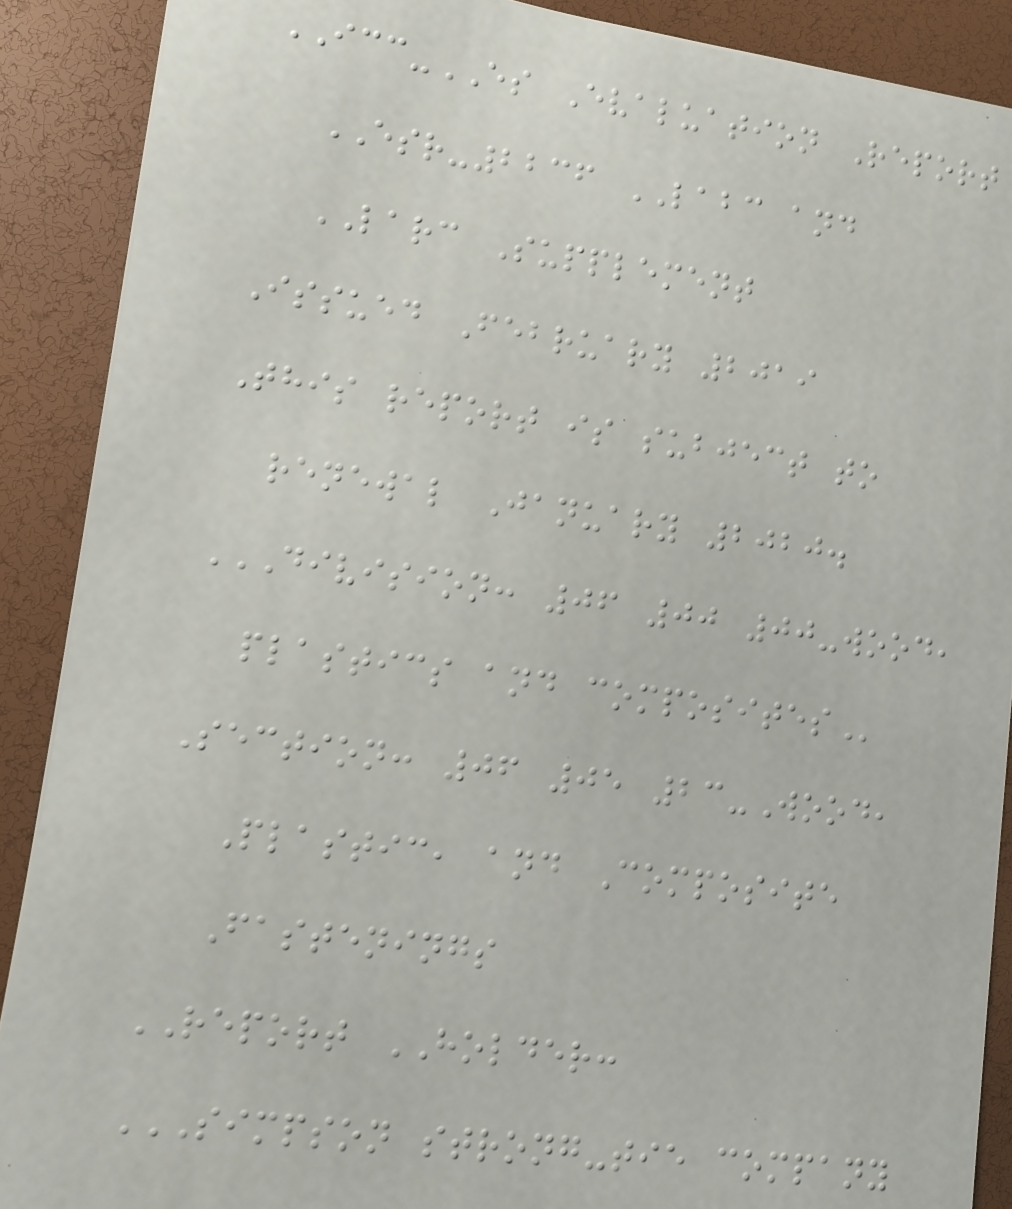ICC-ES Evaluation Report
ESR-2236 LABC and
LARC Supplement
Issued February 2019
This report is subject to
renewal January 2020.
DIVISION: 06 00 00-WOOD,
PLASTICS AND COMPOSITES
Section: 06 05 23-Wood,
Plastic, and Composite
Fastenings
REPORT HOLDER:
SIMPSON STRONG-TIE COMPANY
